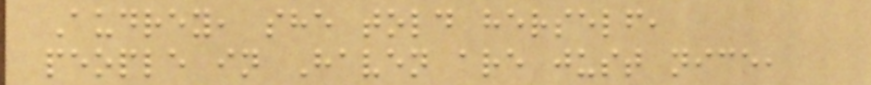Audrey, she told herself,
people in Haven are just nice,
